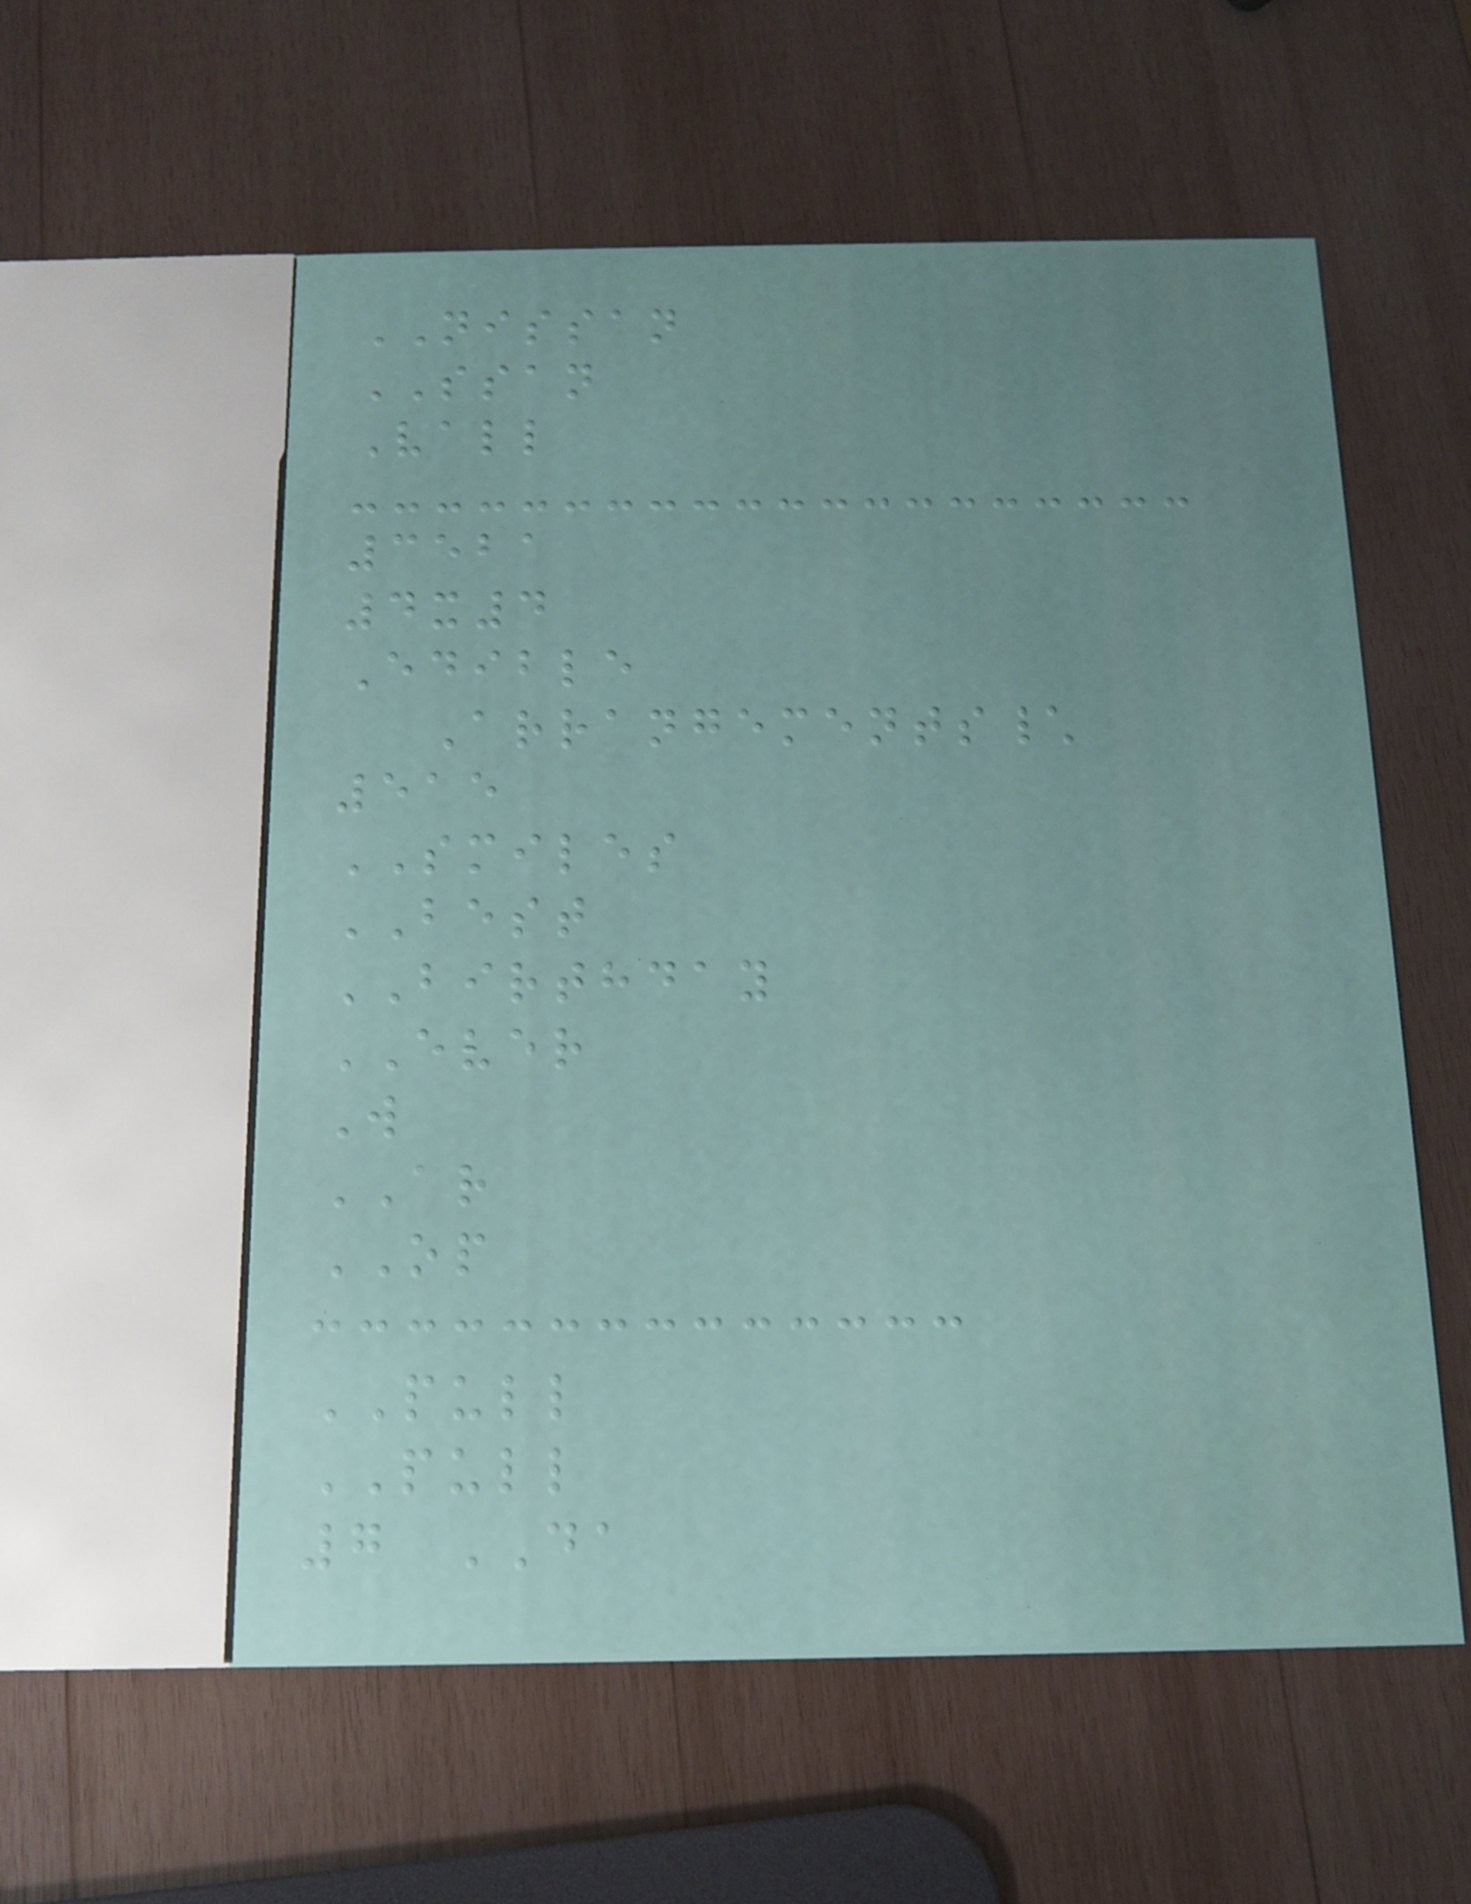NISSAN
SSAN
Vall
3521
4x4
Edible
Arrangements\
515
SMILES
BEST
BIRTHDAY
EVER
W
AR
OP
PULL
PULL
7 DA
